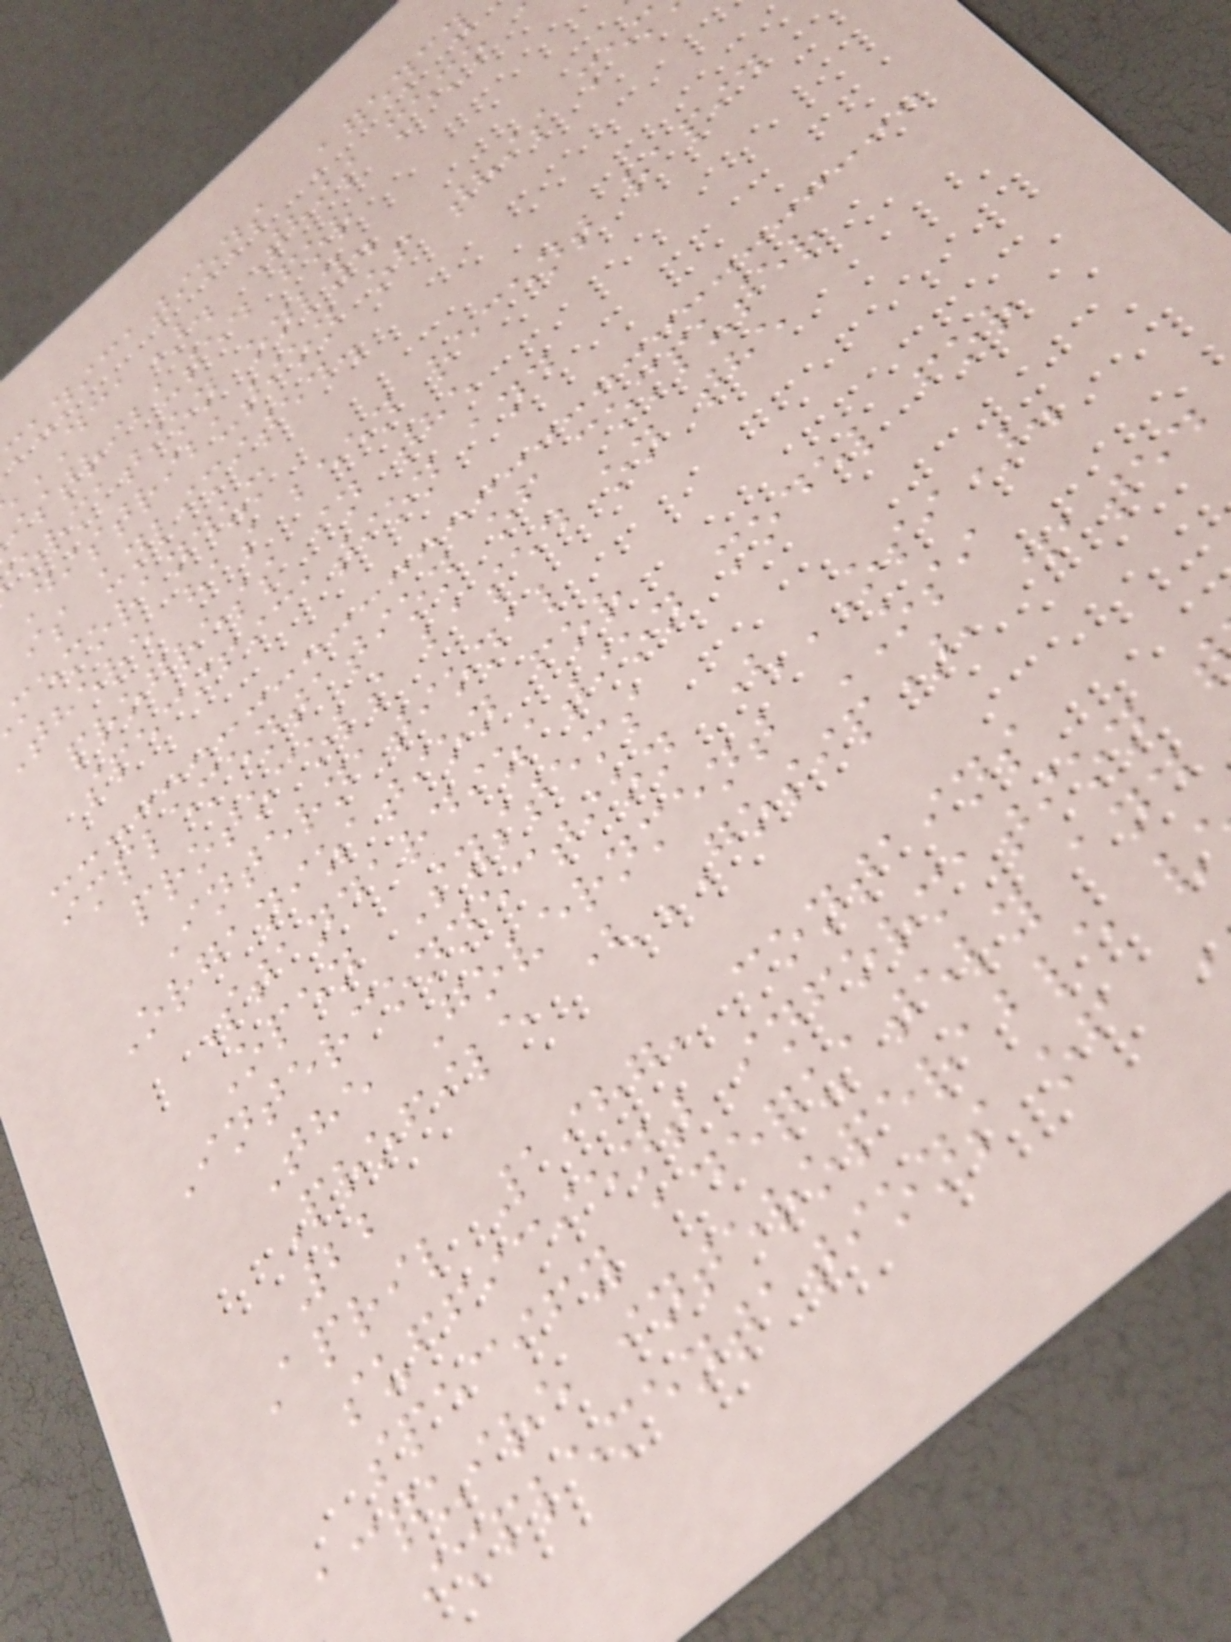munications Agency
DCA). This memo
istributed for
ormation only.
Distribution of this mem
is unlimited.
memorandum
there has been recent rapid
progress in the
specification and
implementation of computer
protocols based on the
International
Organization for
Standardization model for
Open Systems
Interconnection (OSI).
The Government OSI
Profile (GOSIP), dated
22
April 1987, contains
sufficient information
specify adequately and
acquire interoperable v
implementations of
